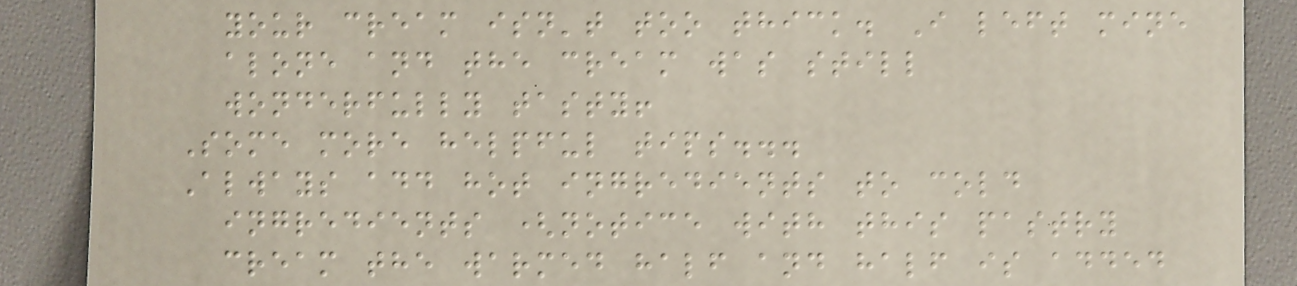your cream isn't too thick. I left mine
alone and the cream was still
wonderfully tasty!
Some more helpful tips...
Always add hot ingredients to cold
ingredients (notice with this pastry
cream the warmed half and half is added
